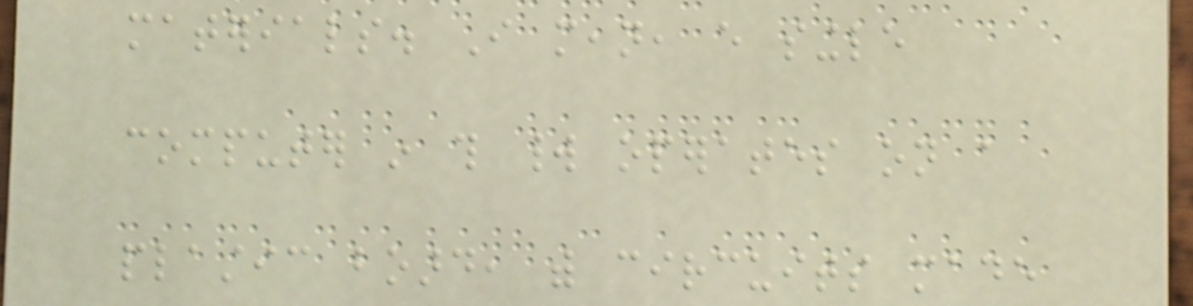materials. I mean, every single
computer in this world operates on a
plastic board, with circuits made
